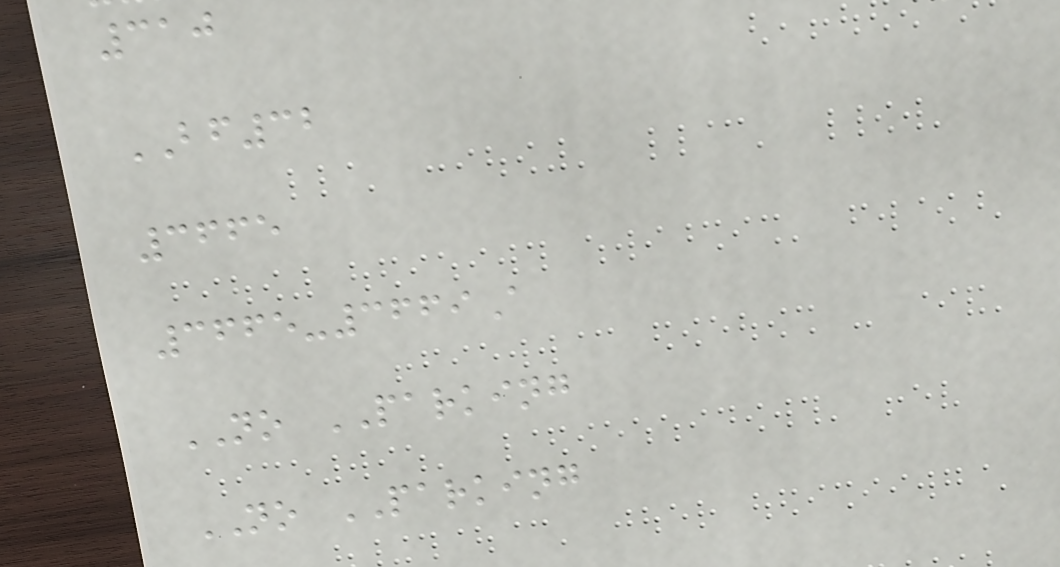310
BF32
3665
3665-3669A
NO PARKING
NO PARKING
